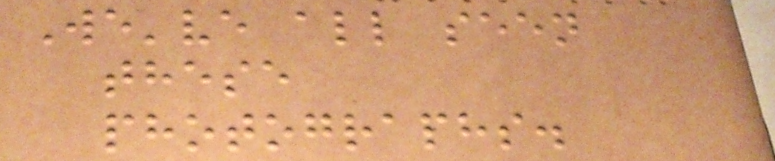We've all seen
these
photographs.
